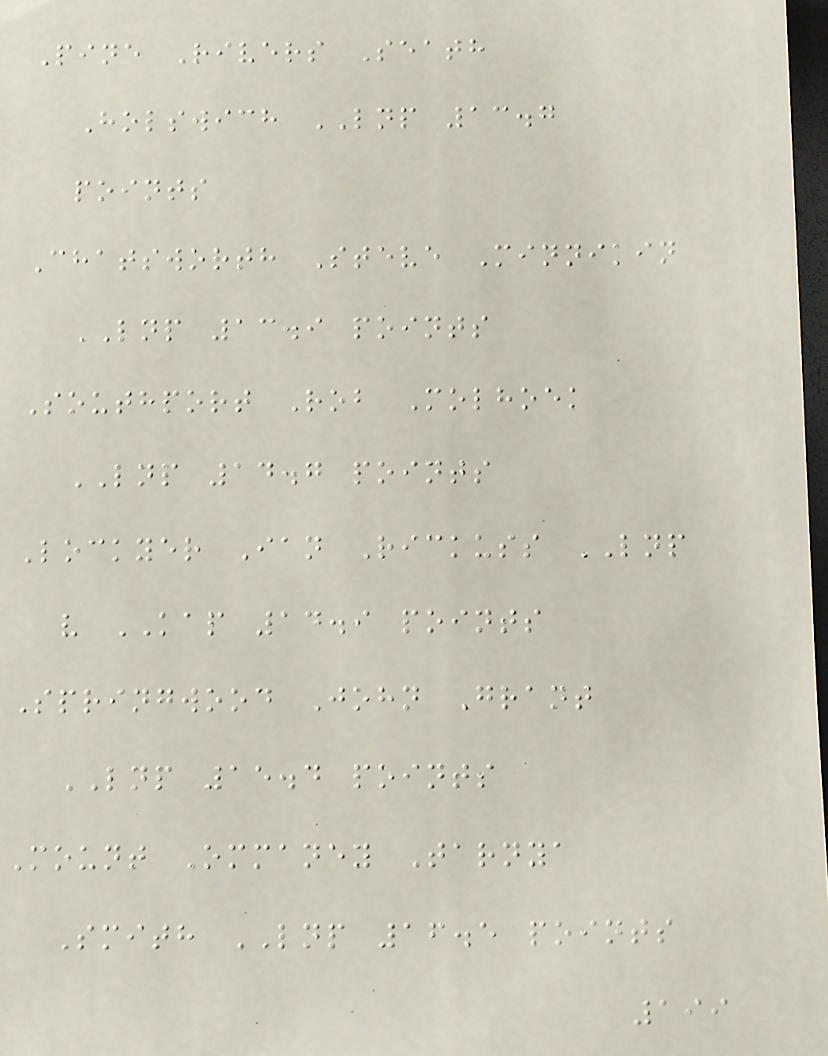Pine Rivers Seath
Holswich LNP 13.7
points
Chatsworth Steve Minnikin
LNP 13.9 points
Southport Rob Molhoek
LNP 14.7 points
Lockyer Ian Rickuss LNP
v KAP 14.9 points
Springwood John Grant
LNP 15.4 points
Mount Ommaney Tarnya
Smith LNP 16.5 points
199
